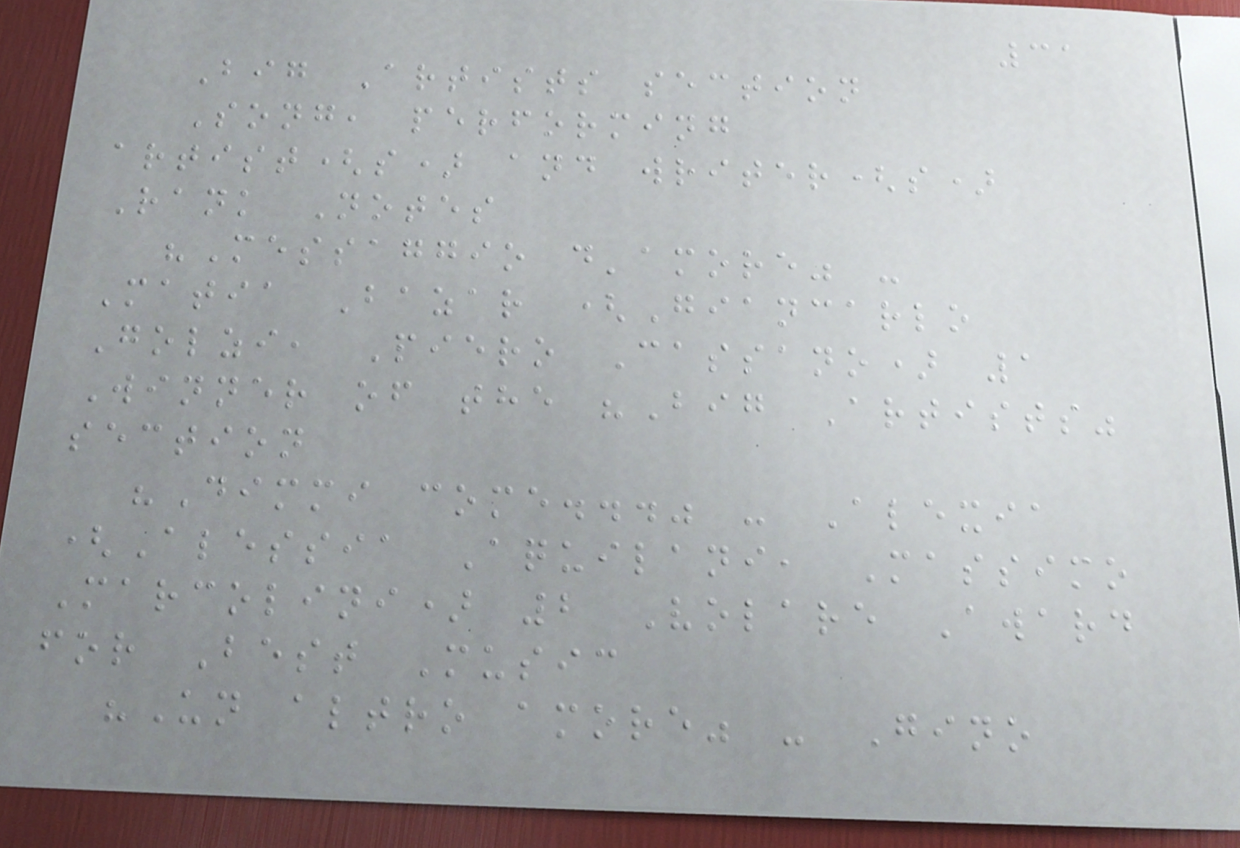31
Big Artists section
Song, performing
artist(s) and writer(s)
Rank Notes
"Messaggio d'amore" -
Matia Bazar (Giancarlo
Golzi, Piero Cassano) 1
Winner of the "Big Artists"
section
"Dimmi come..." - Alexia
(Alessia Aquilani, Massimo
Marcolini) 2 Volare Award
for Best Music
"Un altro amore" - Gino
